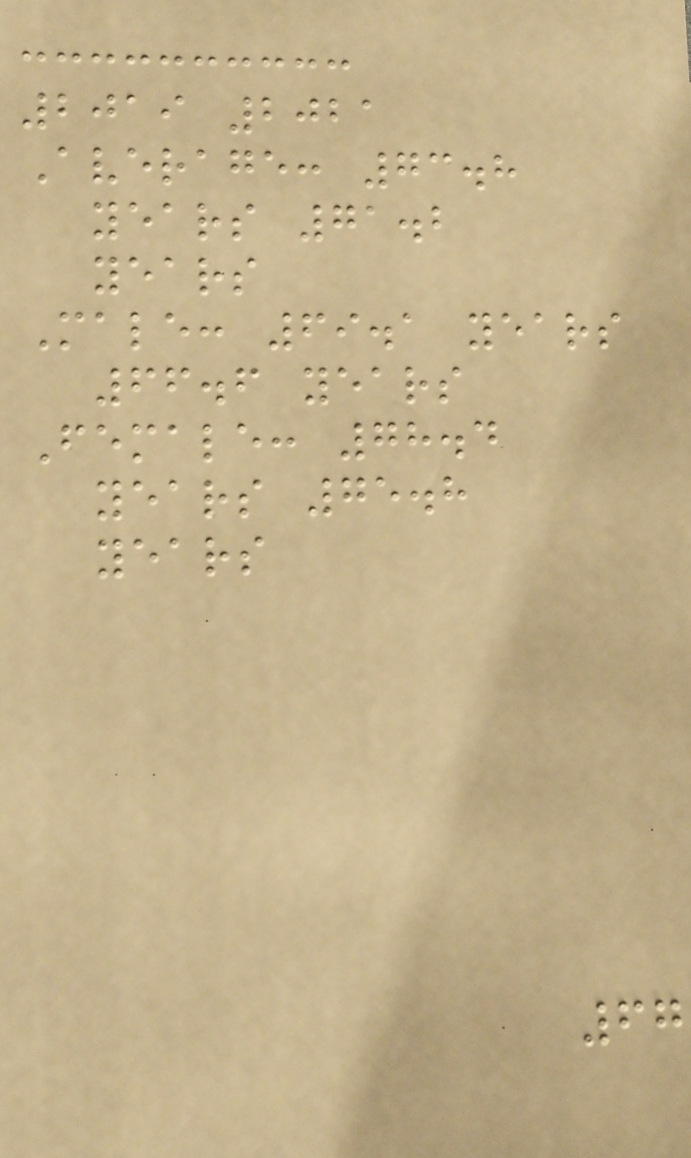2019 2021
Average: 73.8
years 71.2
years
Male: 69.1 years
66.6 years
Female: 78.4
years 75.8
years
67
